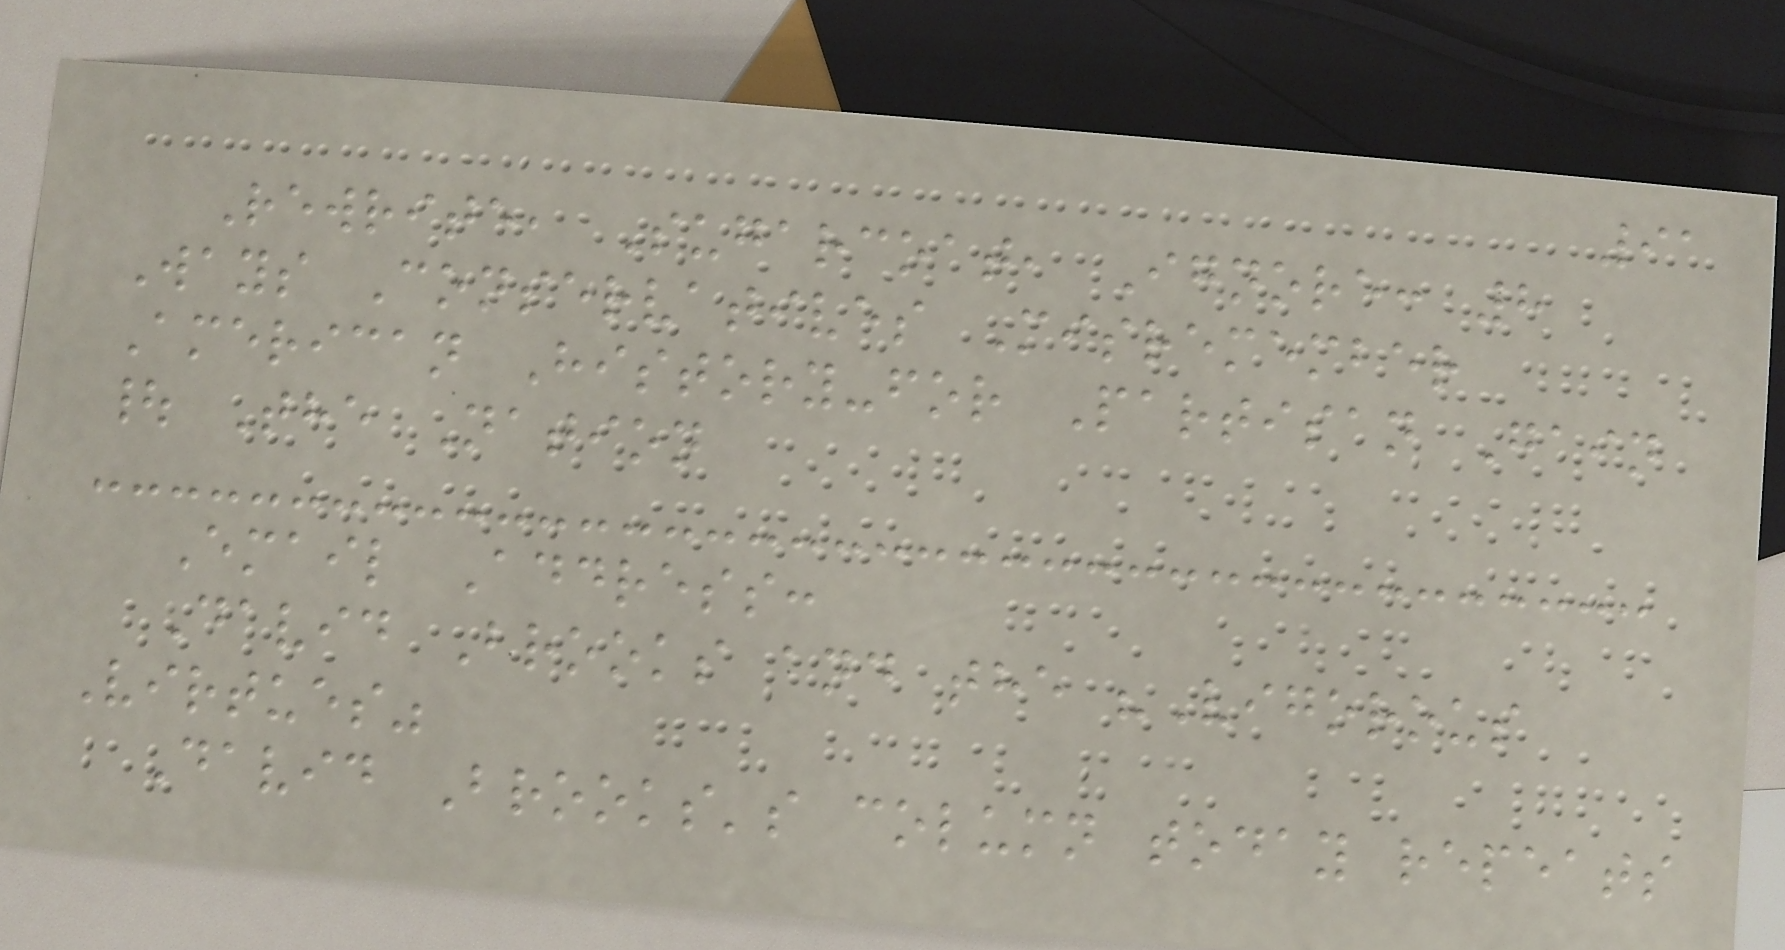91
Rewrite, Sugarcoat, Ignore: 8
Ways Conservatives Misremember
American History-for Partisan Gain
| The Nation
Email Address:
David Brooks and the "Vigorous
Virtues"
David Brooks's column today repeats
